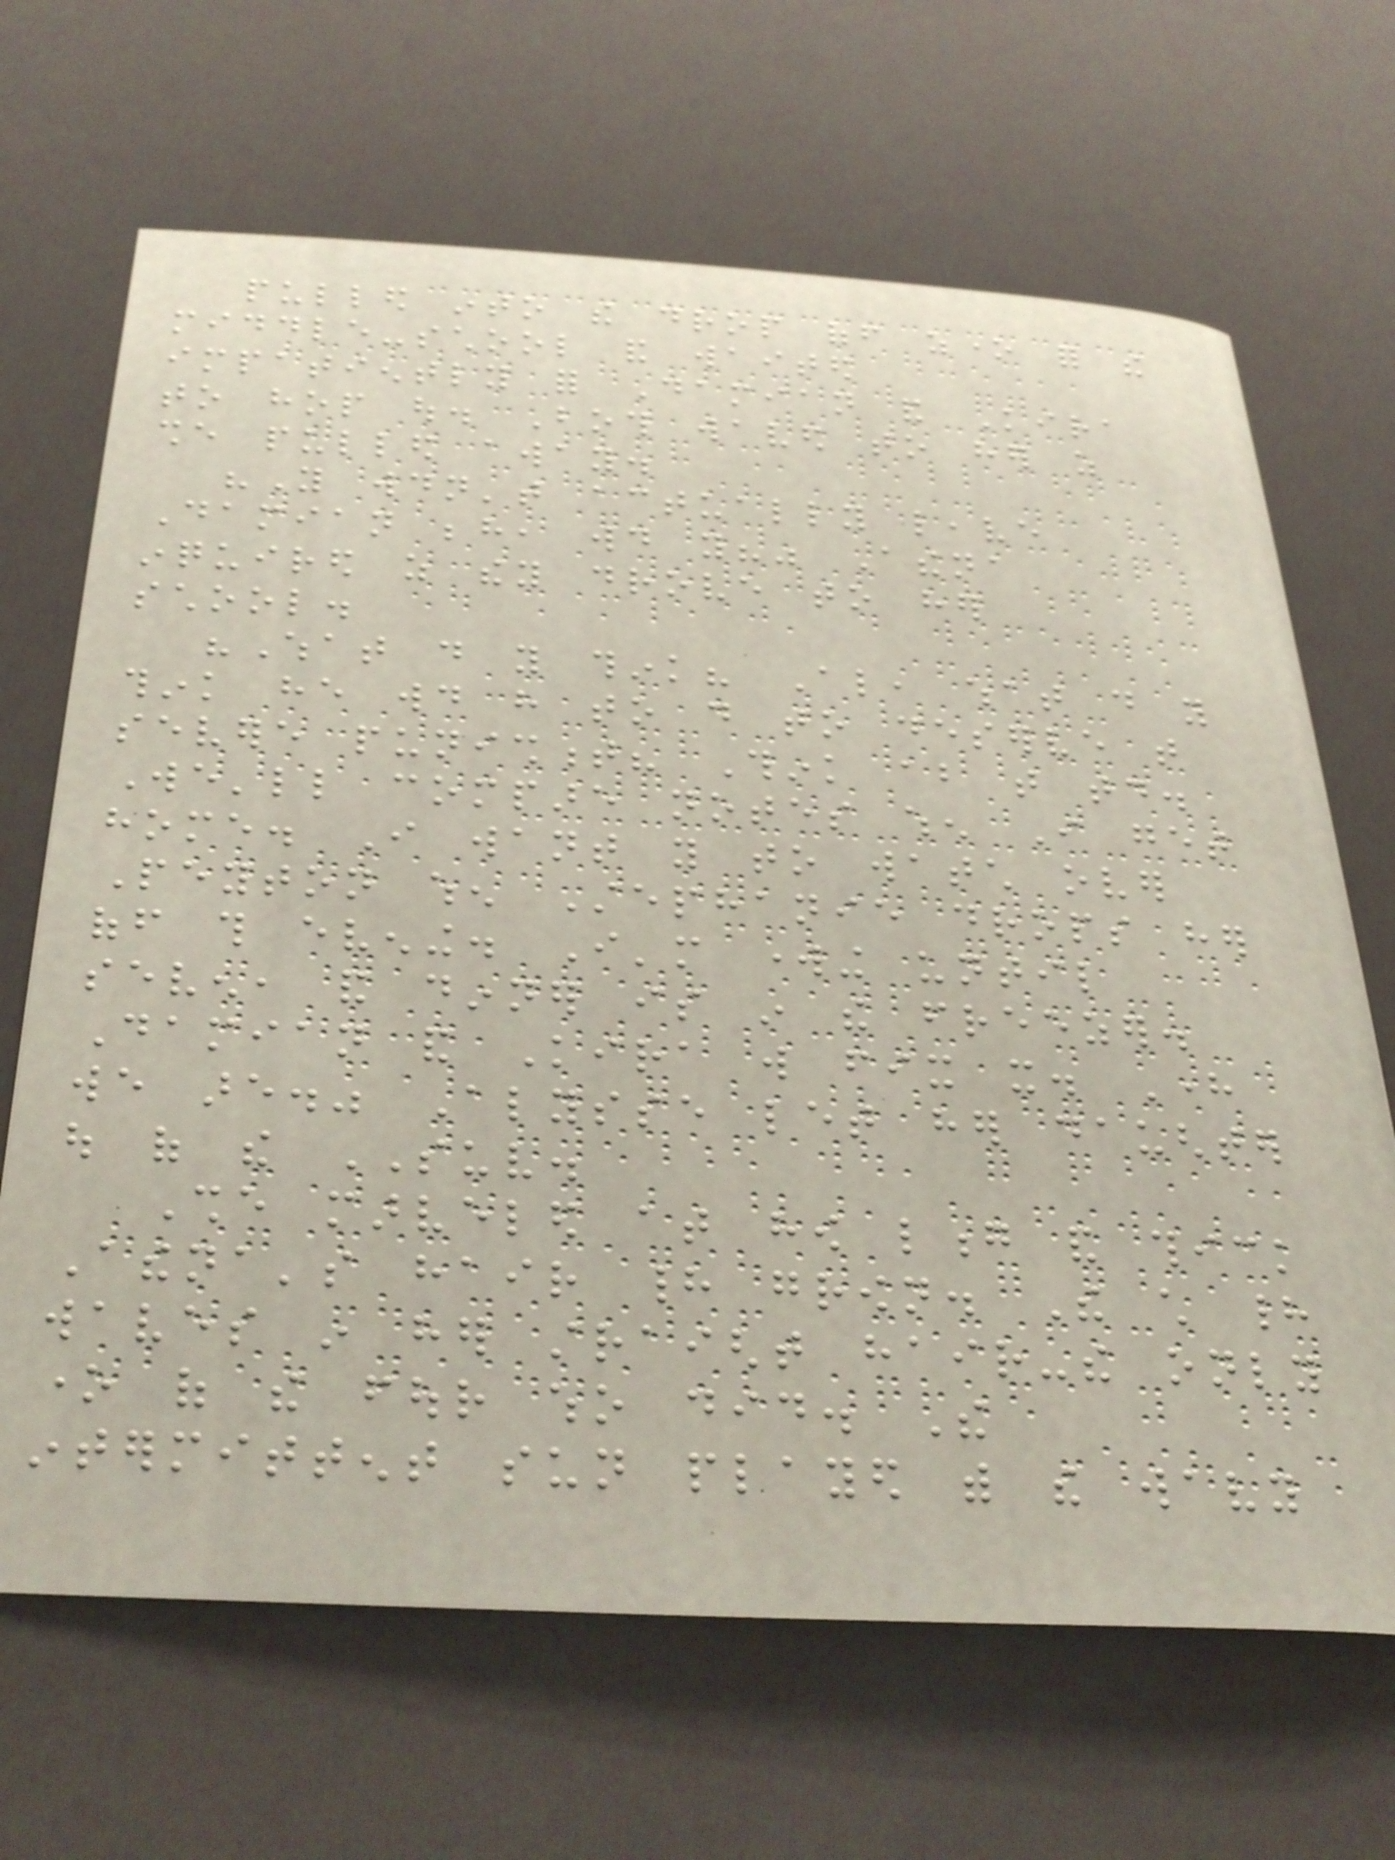pulled into the drop off zone for the
middle-school and waited
impatiently for Damian and Kira
to hop out. Both waved to her as
she pulled away.
"You wouldn't actually leave
Damian behind, would you?" Athena
inquired as they drove to her
school.
"What do you think? Also, what do you
think he would have to do to deserve that
severe punishment? Think about that today.
We'll compare notes when I get
home. I want you to watch over
Peyton when Stephanie drops her
off this evening. I'm working until
seven, and dinner is in the freezer.
Damian and Kira will fix it. Here
we are." Alysse let her daughter
out of the SUV.
She marveled at how long and thick
Athena's hair had grown. The child had
waves in her straight hair-the only
one of the four who did. The
intermittent sun played with the wavy
